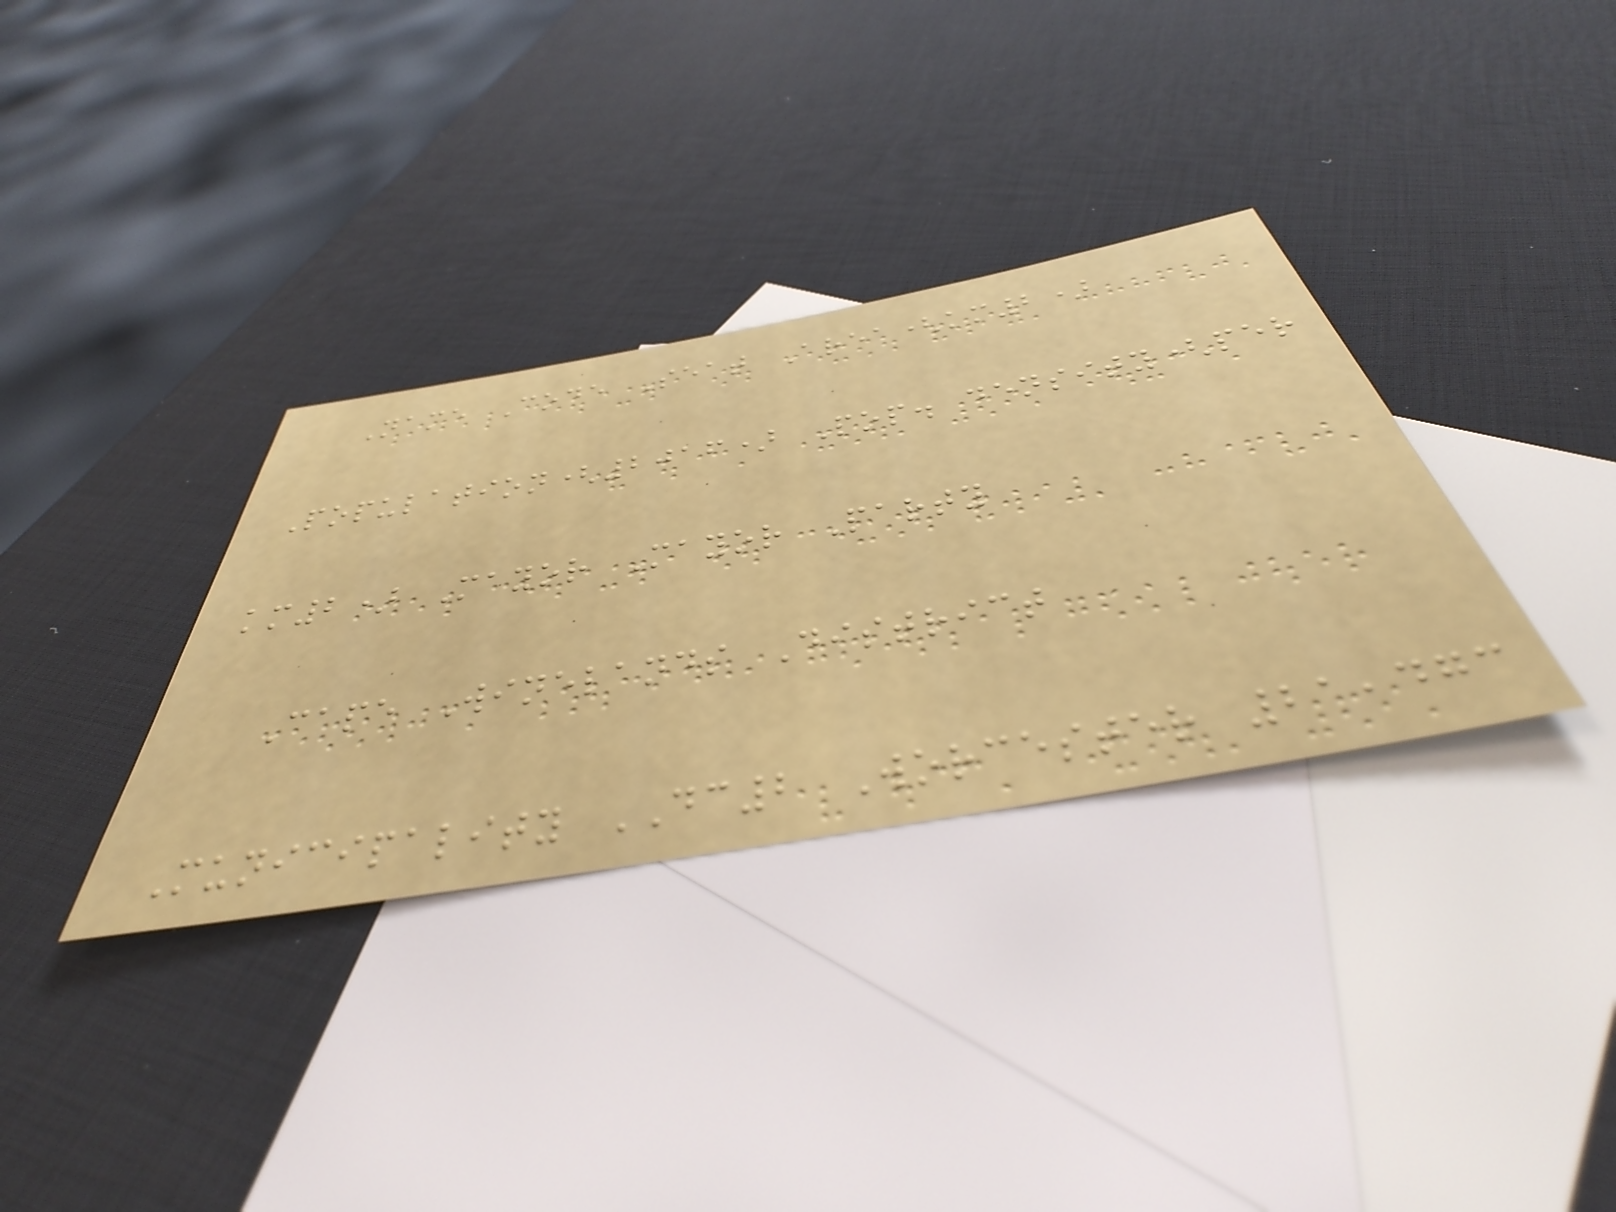Name Code Seat Area(km2)
Population(2016) Pop. density(per
km2) Mayor Mayor Party
Cape Winelands District
Municipality DC2 Worcester 21,473
